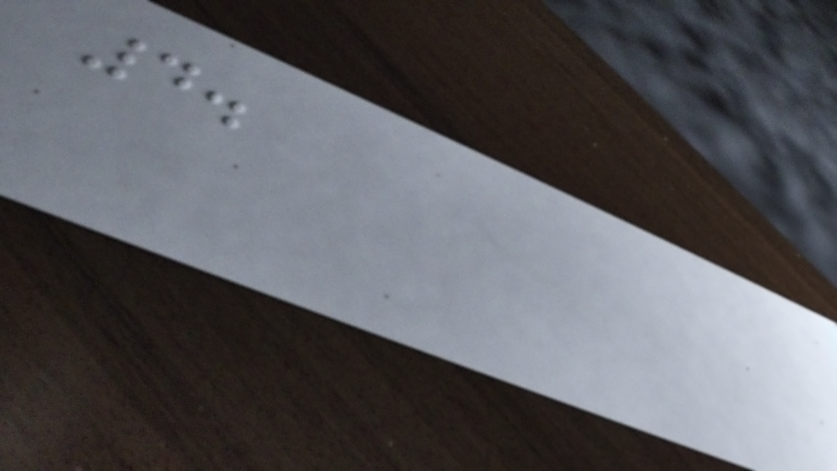4.
